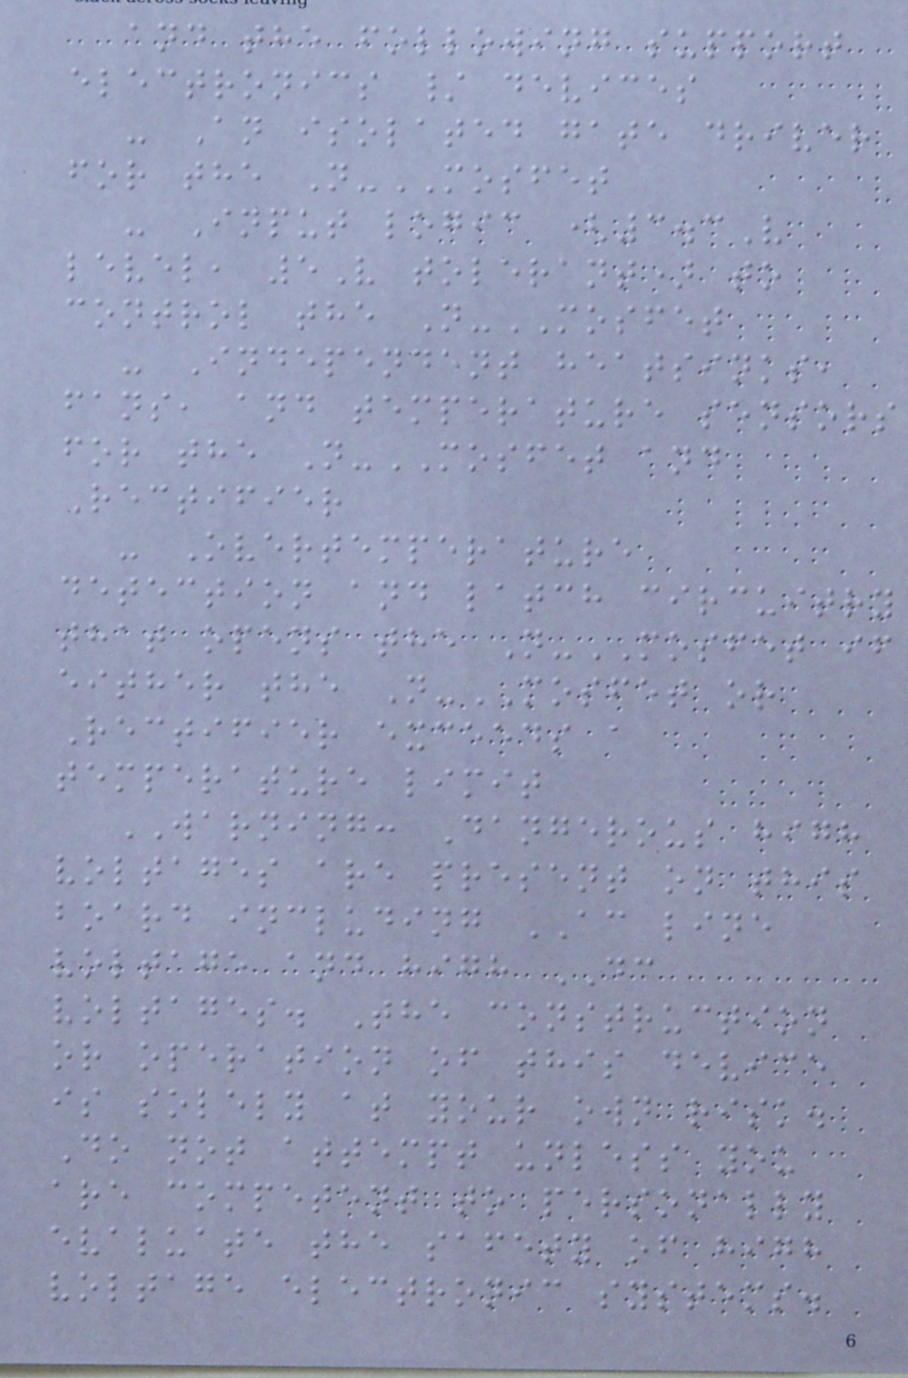and the following support
electronics / devices
- An isolated gate driver
for the N-MOSFET
- Input logic (3.3V
level, 5V tolerant) to
control the N-MOSFET
- Independent heatsinks,
fans, and temperature sensors
for the N-MOSFET and
Rectifier
- Overtemperature
detection and latch circuitry
that opens the N-MOSFET if
either the N-MOSFET or
Rectifier exceeds a
temperature limit
WARNING: Dangerous high
voltages are present on this
board including AC line
voltage and high DC
voltages. The construction
or operation of this device
is solely at your own risk.
Do not attempt unless you
are competent to personally
evaluate the safety of high
voltage electronic systems.
